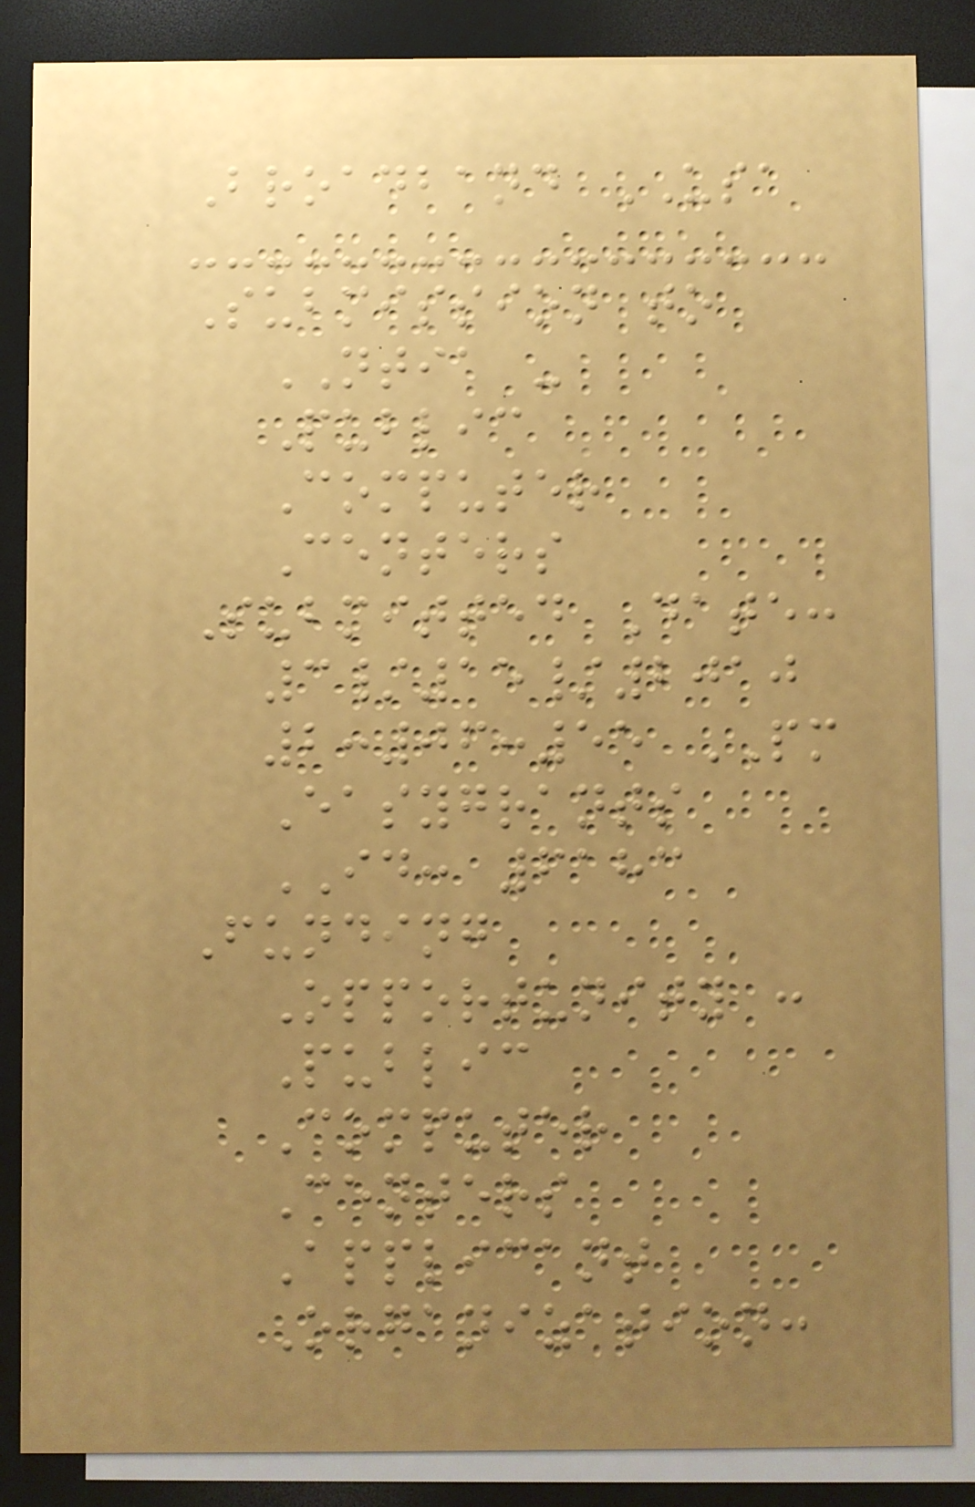Broadband USA
Submission to
NTIA -
Public
Computer
Centers
Submitted Date:
3/15/2010
2:06:55 PM
Easygrants
ID: 6183
Funding
Opportunity :
Public
Computer
Centers
Applicant
Organization:
